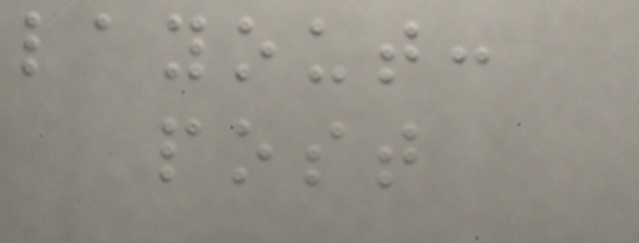layout:
post
